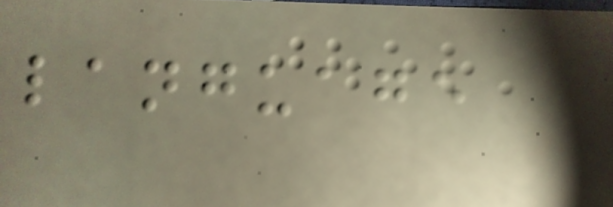language
